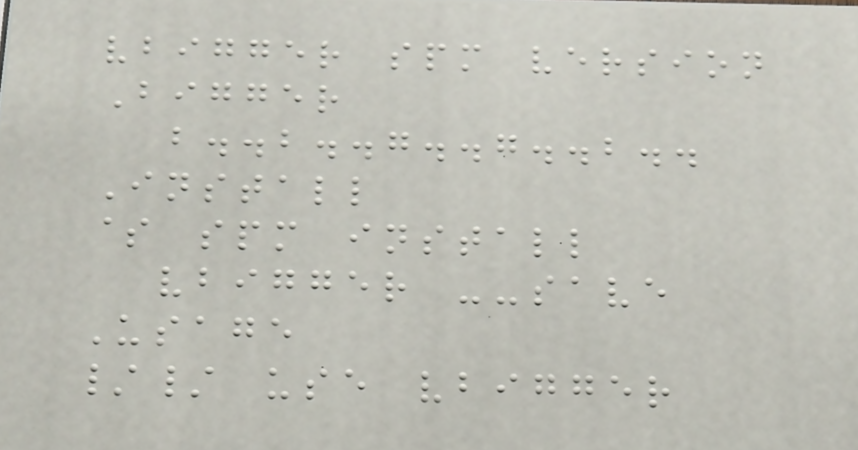vbigger spm version
Bigger
b..b..g..g..b..
Install
$ spm install
vbigger --save
Usage
// use vbigger
